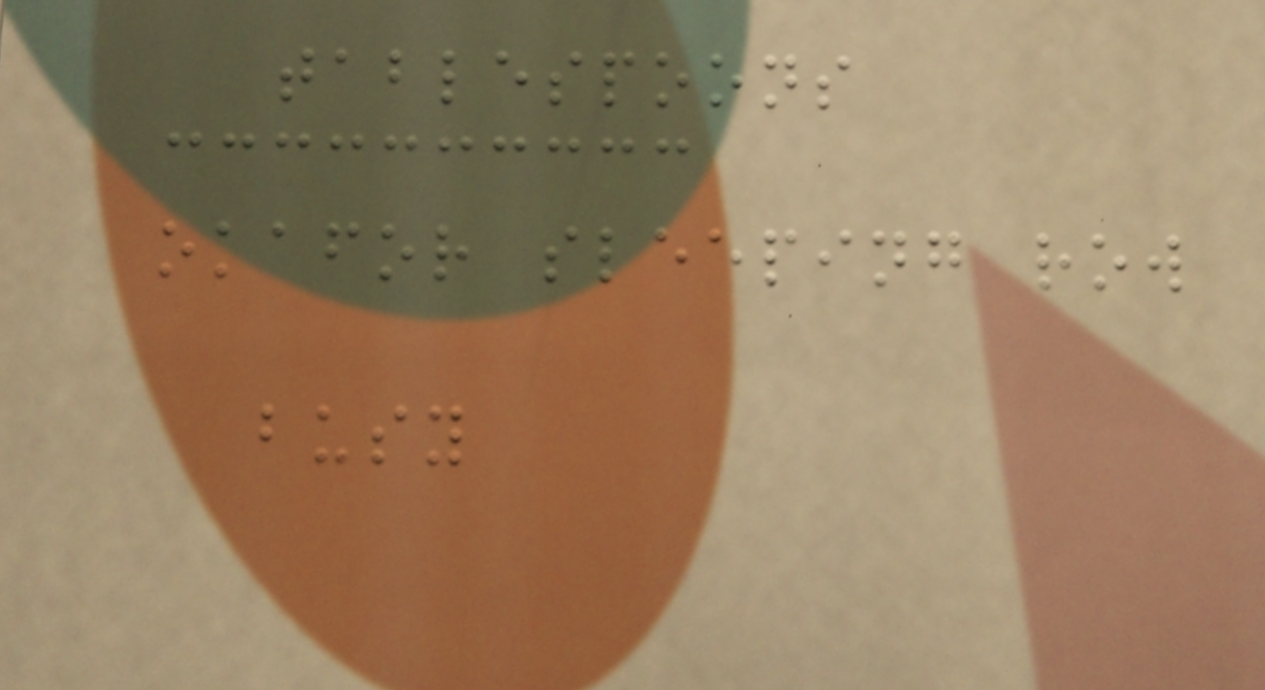tablespoons
okafor sleeping row
busy
